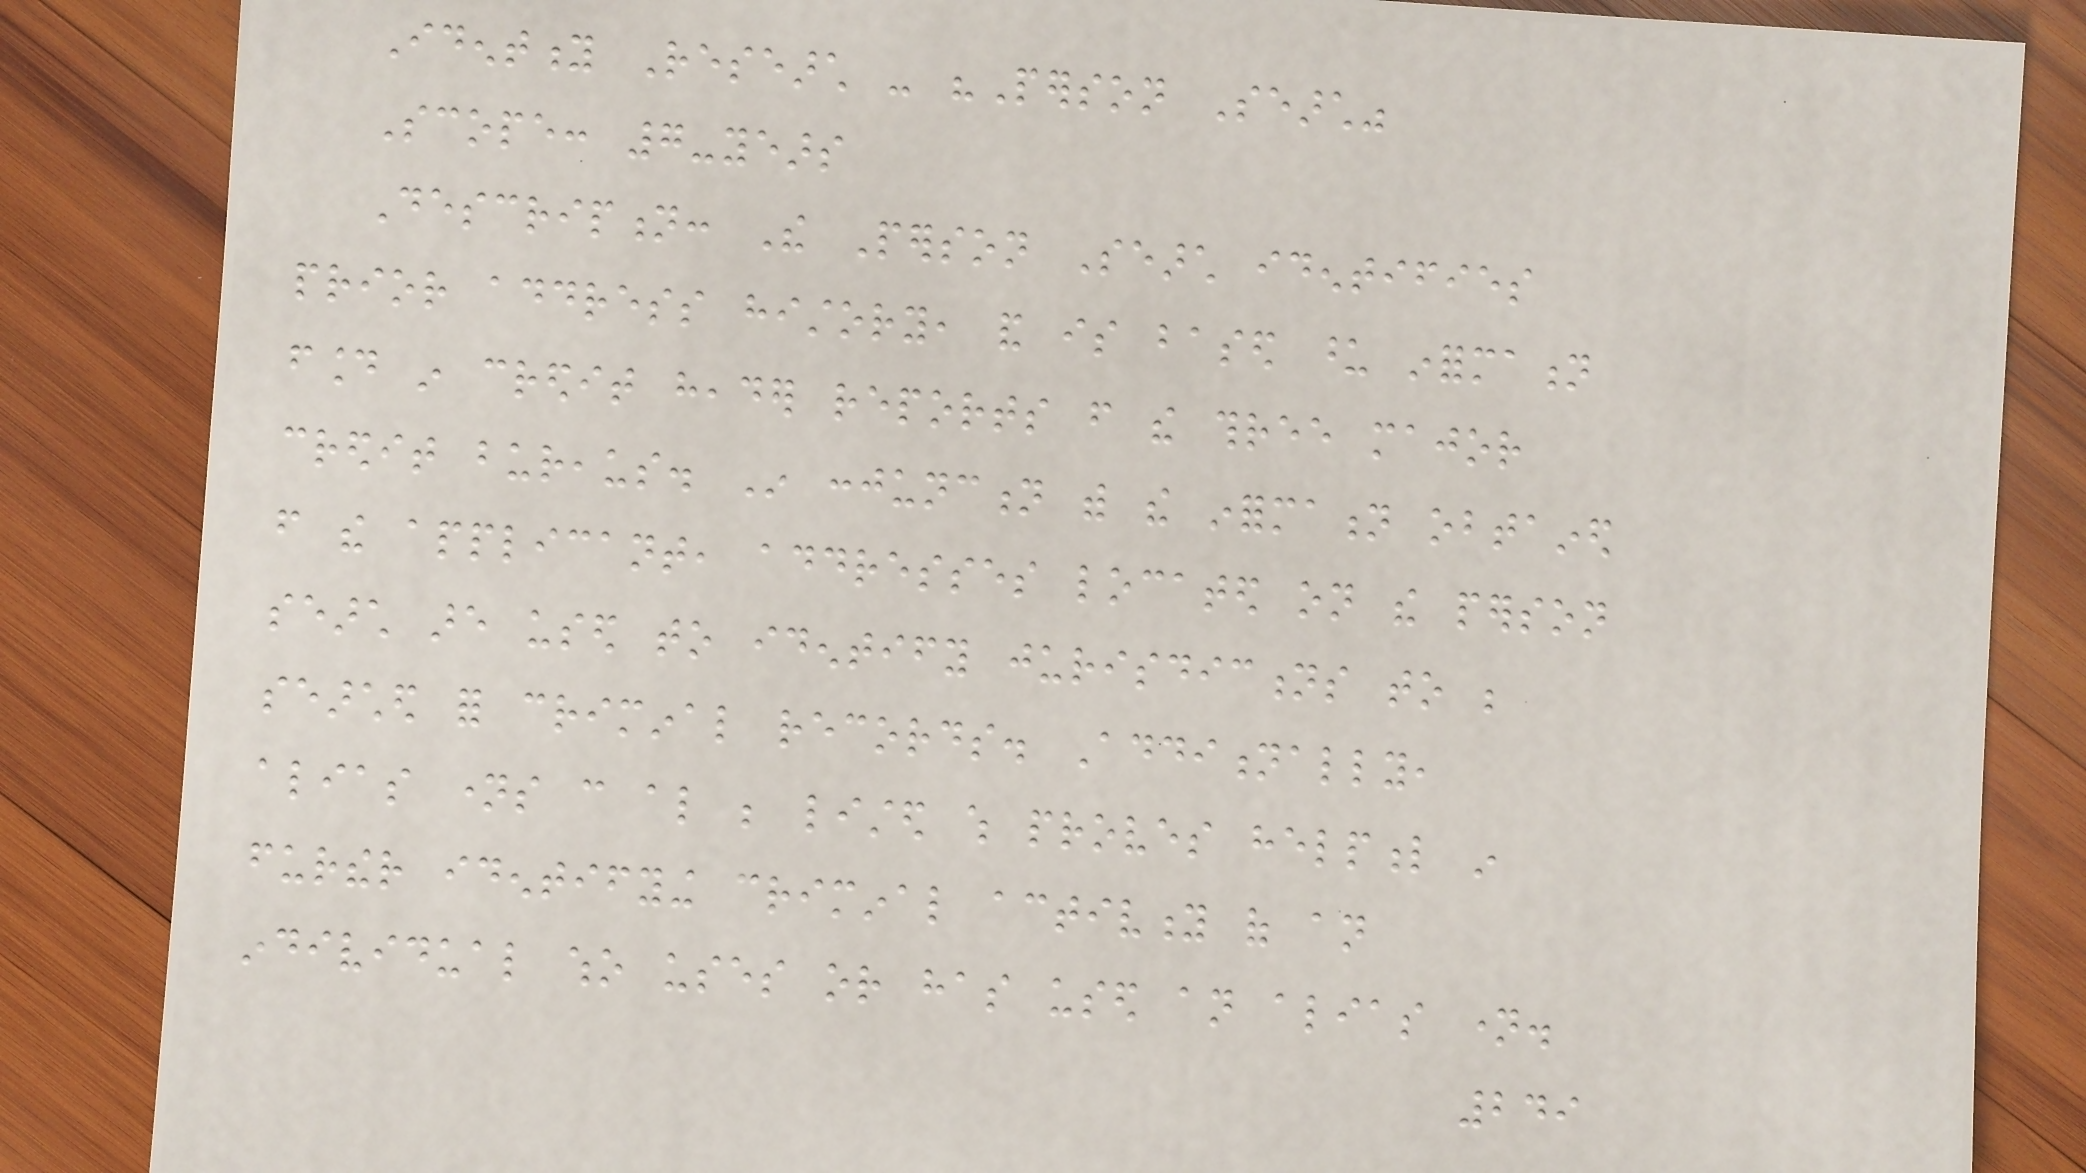Identity Research - "Person Search"
Scope: 7-years
Description: The Person Search identifies
prior address history, and is based upon information
found in credit header reports from the three major
credit bureaus. In conjunction with the information obtained
from the applicant, addresses located on the person
search are used to identify jurisdictions to be
searched for criminal records. Additionally,
alias names can also be listed which proves helpful in
further identifying criminal activity of an
individual who uses or has used an alias name.
249
